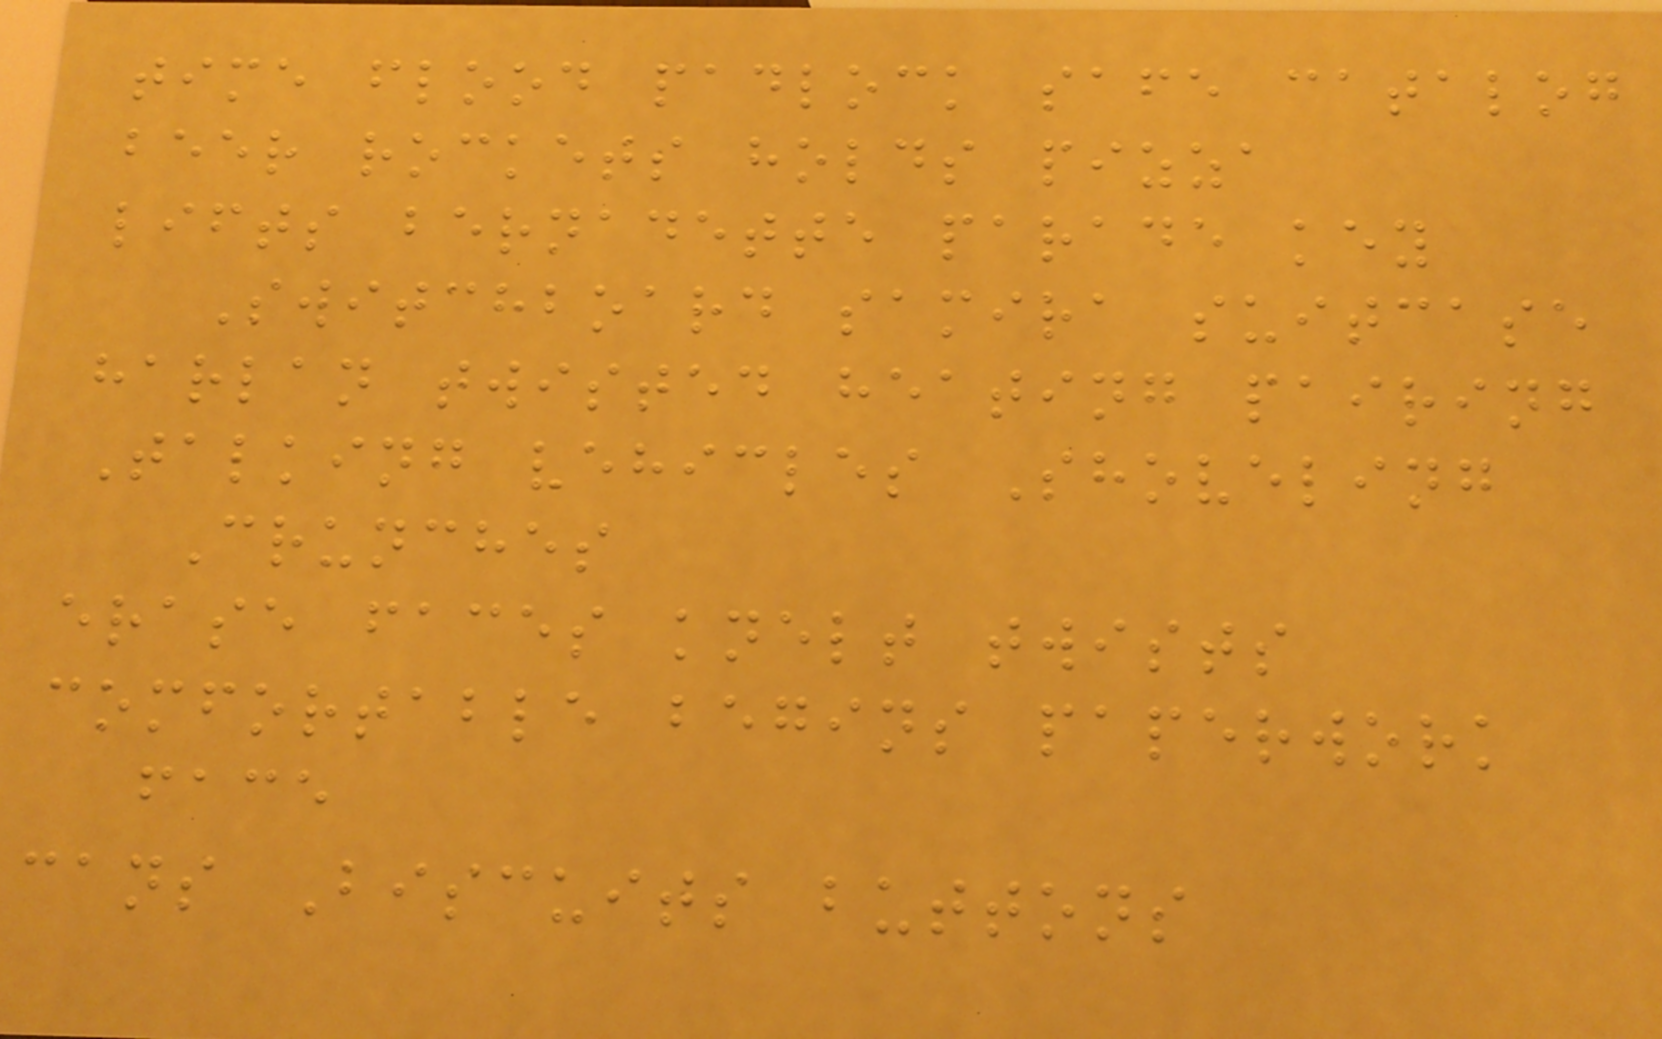time flood padlock safe catalog
beer rockets holds pizza
lifts bernadette parade key
Switchboard samira suitcase
harlan twisted heating pairing
Talking vehicles Shoveling
Crunches
erase faces knelt twists
comfortable begins paperwork
face
cans Biscuits buttons
